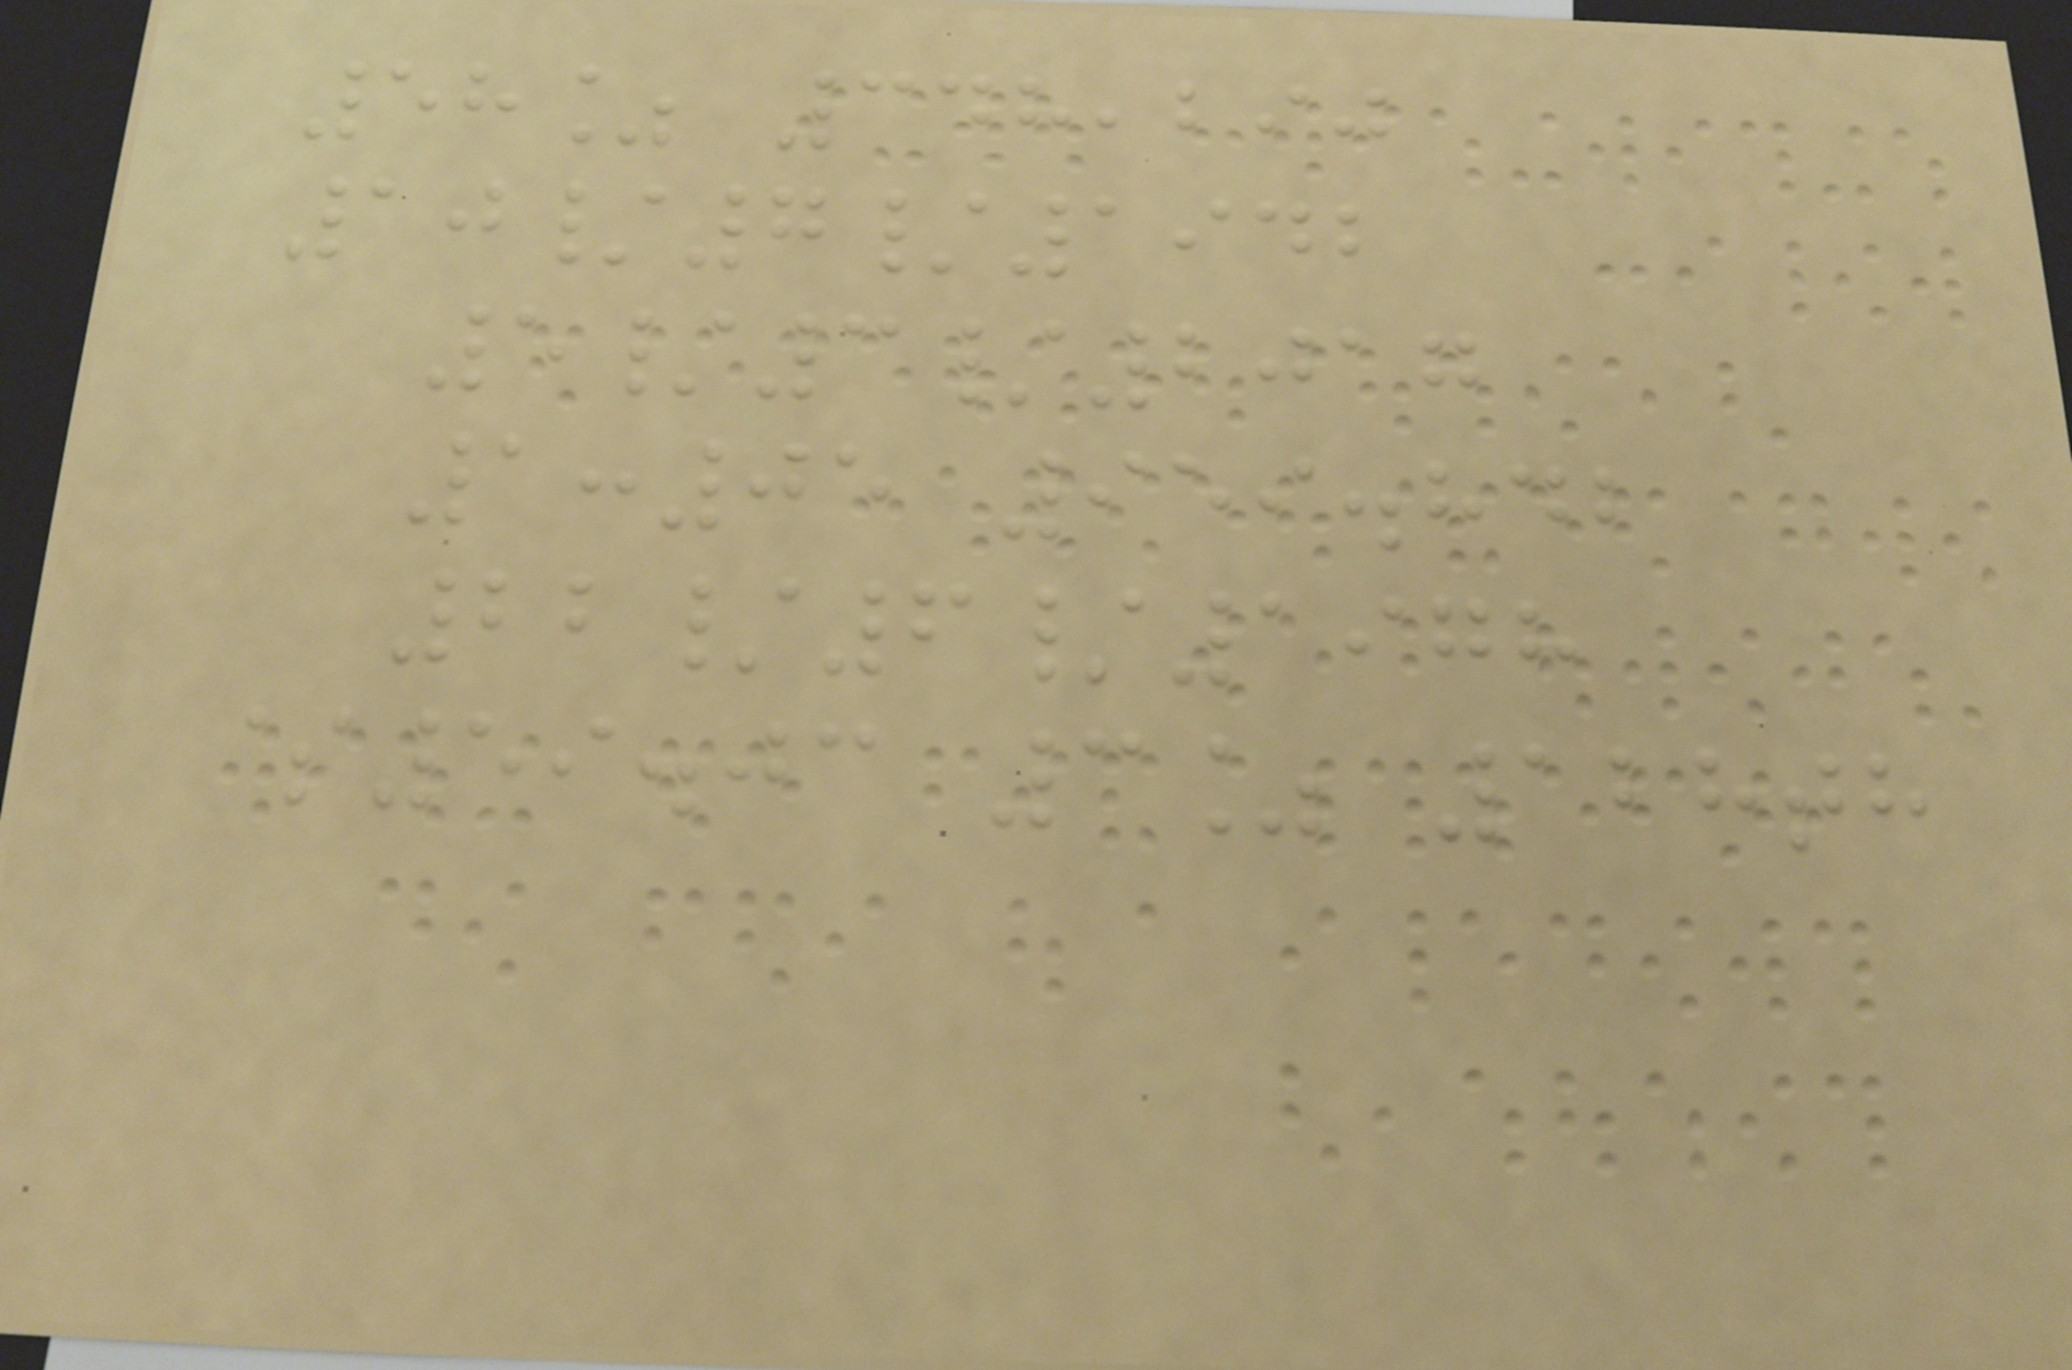58% 348,290
10/7/1942
5/3/2017
1:05 959.842
22/6/1978
$59.03 3% 128th
